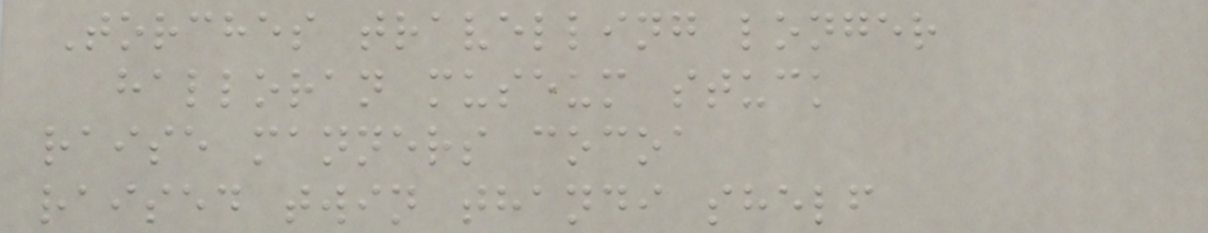Torches travelling longer
halloran museum stuck
raise manners cocoa
raised twin thandi shelf
